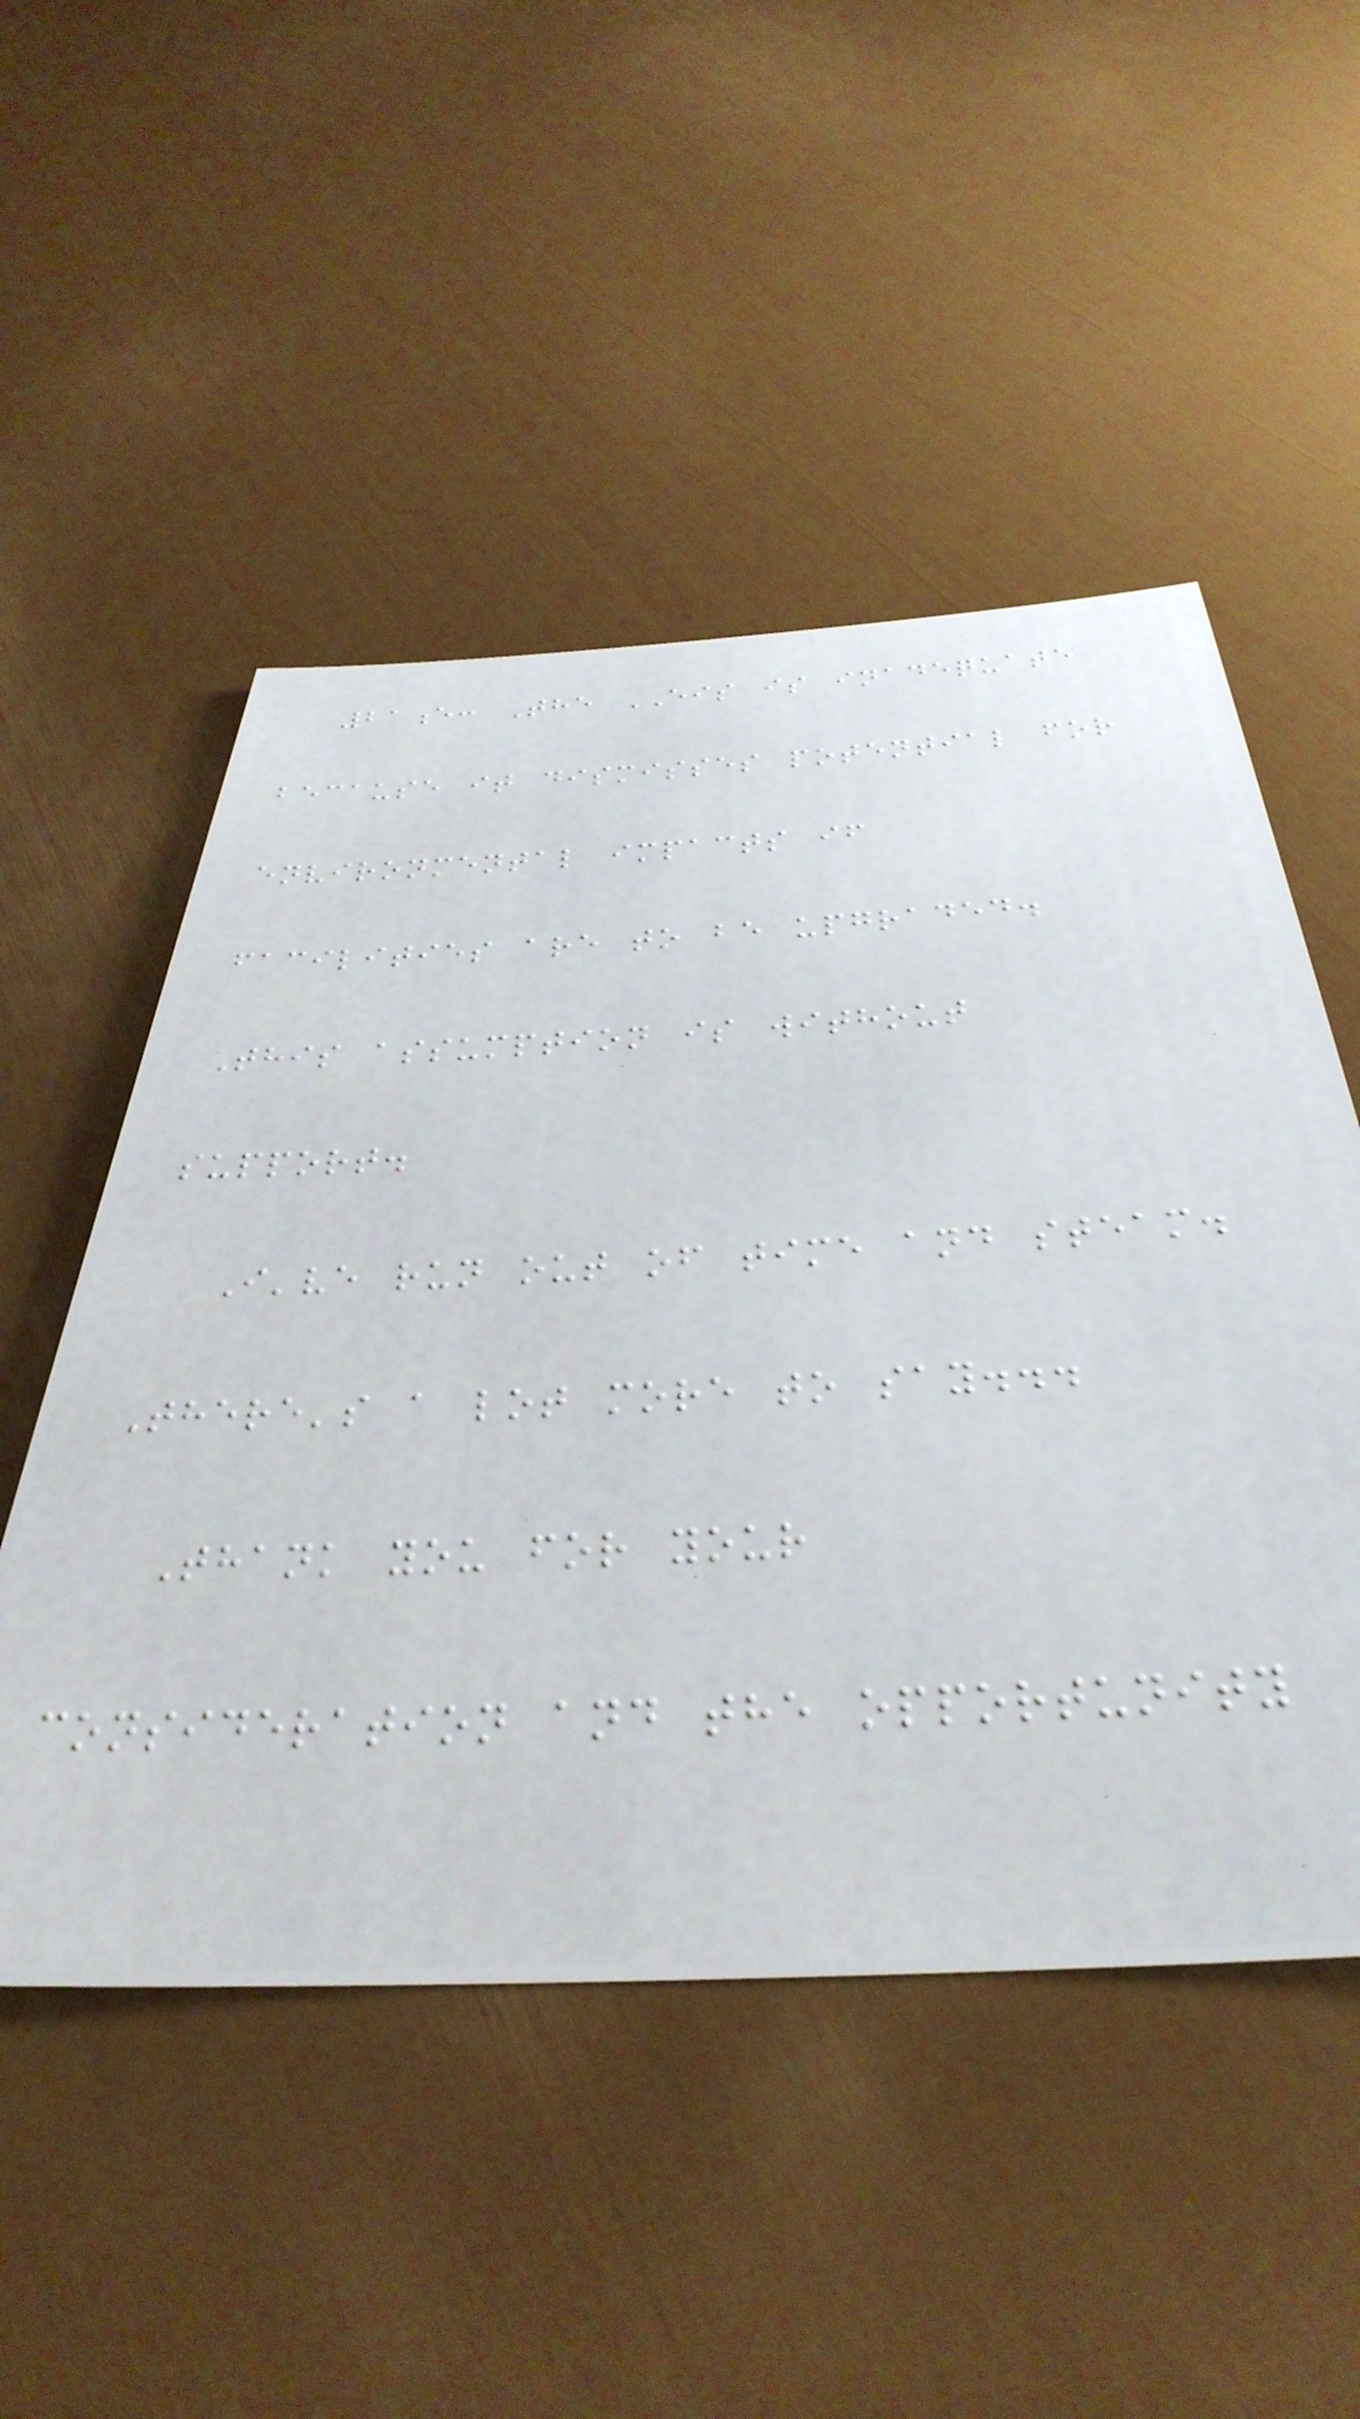21e: The EIS is inadequate
because it dismisses potential for
environmental impacts if
facilities are to be upgraded.
This assumption is without
support.
I've run out of time and steam.
There's a lot more to say...
Thank you for your
consideration and the opportunity
